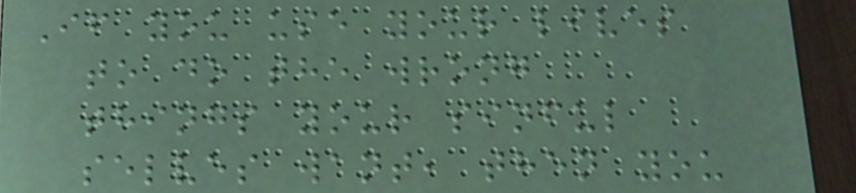If you use your lives
to do the wrong
things your sinful
selves want, then you
